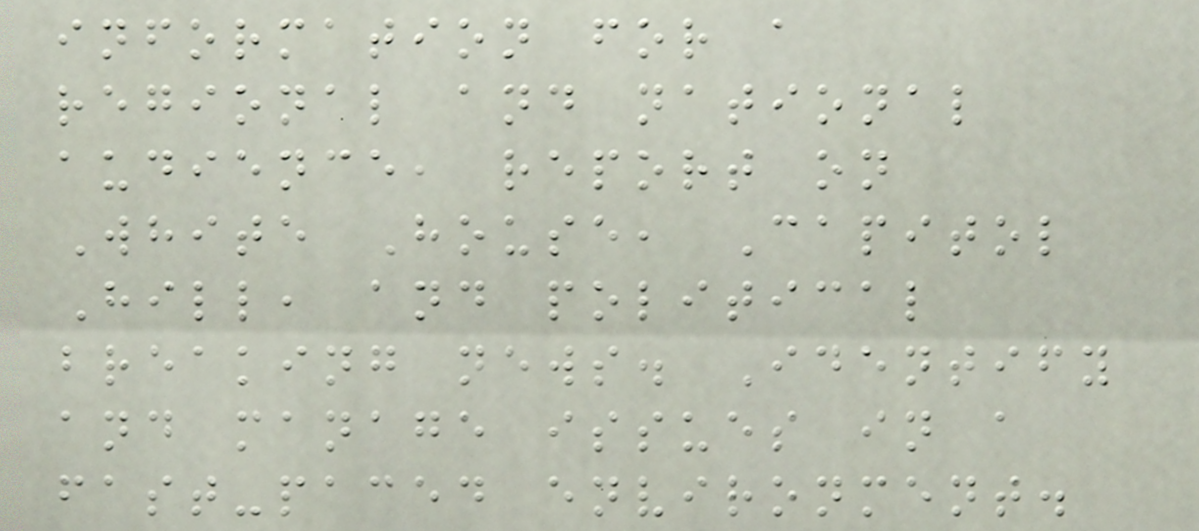information for a
regional and national
audience, report on
White House, Capitol
Hill, and political
breaking news. Identify
and manage issues in a
fast-paced environment.
